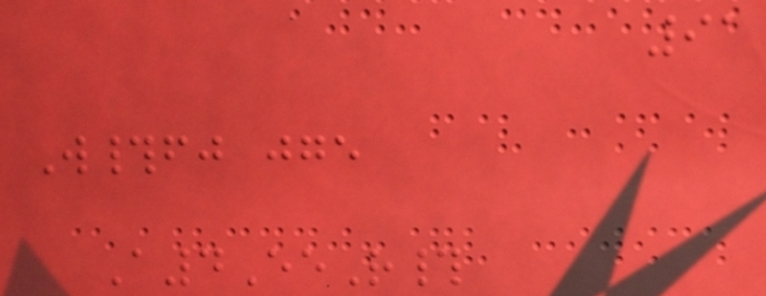91
W#fj jge
A4EeR#
